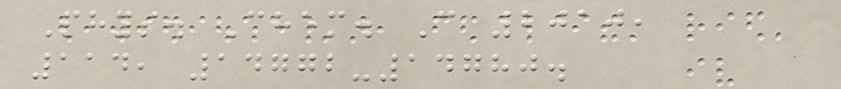Phys. Chem. C 2010,
114, 14772-14780.
